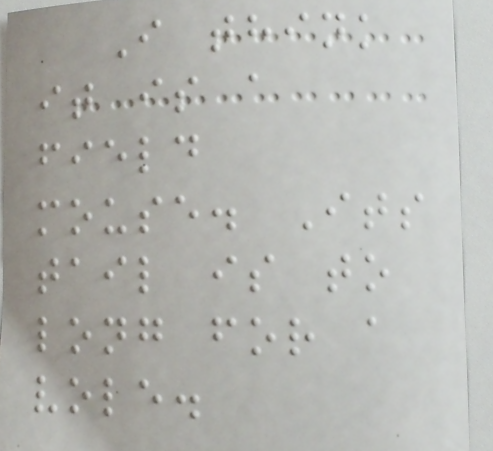I think
it is a
field
mouse. Its
tail is to
long for a
vole.
